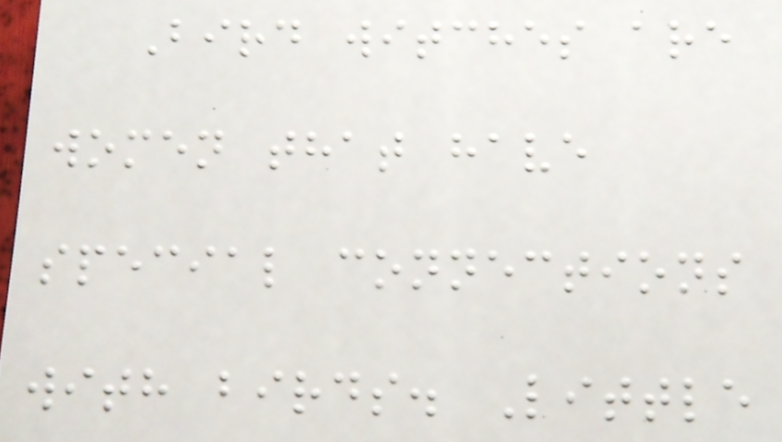Bird witches are
women that have
special connections
with birds. Little
